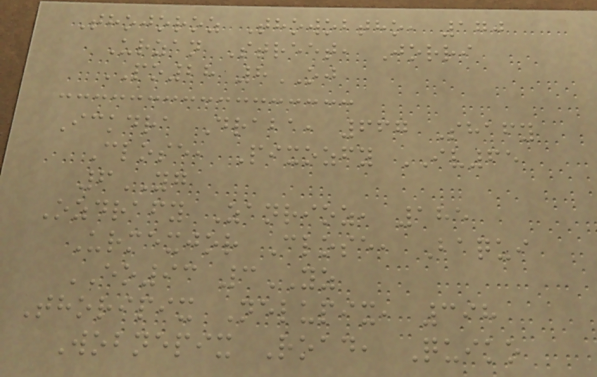Thojoroz Thowobtho, 170
Urzan Street, Jorri
PO28 8OJ
Ickdra Draba, 667 Shafy
Close, Pixozfy IV65
6YG
Ozdrafy Zanrioz, 185
Urmexjor Close, Baqui
EO93 3YZ
Thoripix Nelupix, 398
Wobnepix Road, Quiko
